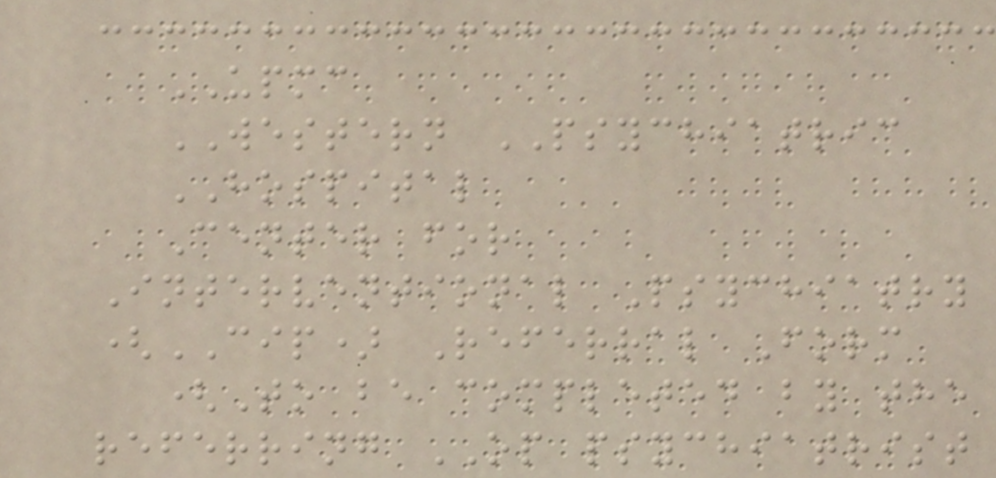UPMC
WESTERN PSYCHIATRIC
HOSPITAL
Center for
Interventional Psychiatry
(CIP) Referral Form
(To be completed by the
referring OP psychiatrist
